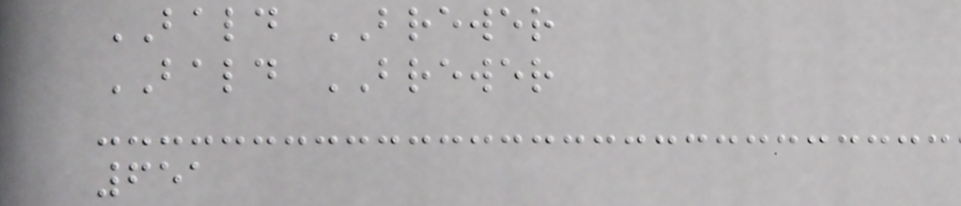BALD BREWER
BALD BREWER
651
